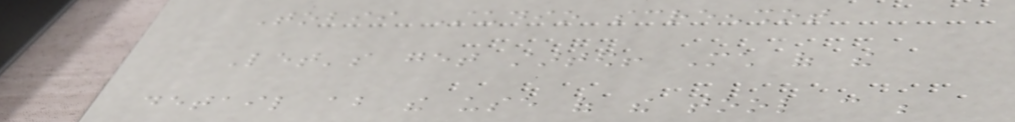Tobii Studio screenshot
Let's get started! Much of the
detail about the use of the tool can be
